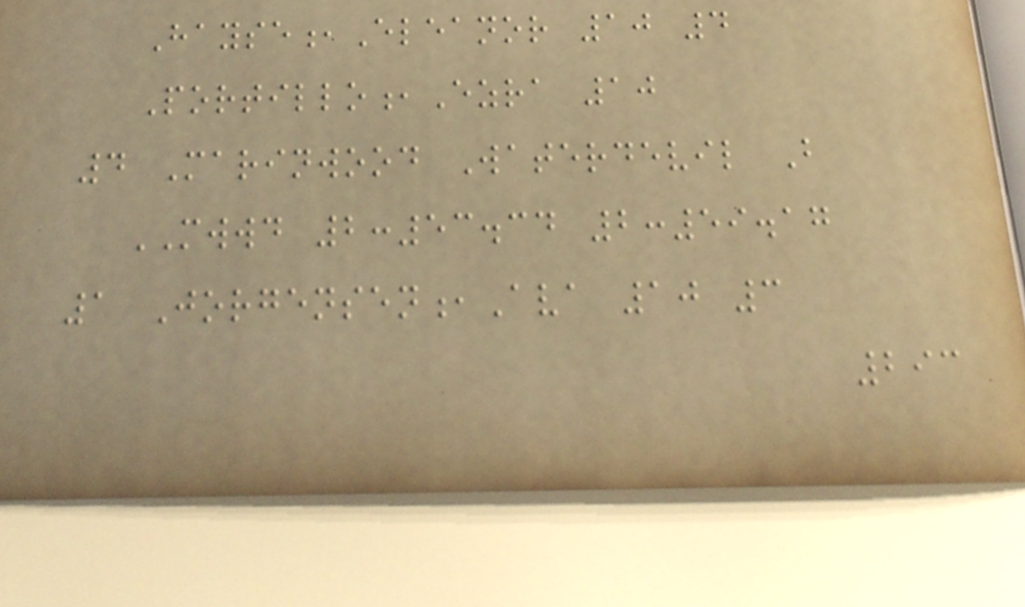Hayse,Eleanor 10 4
Portillo,Ezra 10
4 Marinwood Waterdevil B
MWWD 2:53.34 2:59.17
1 Jorgensen,Ava 10 3
293
